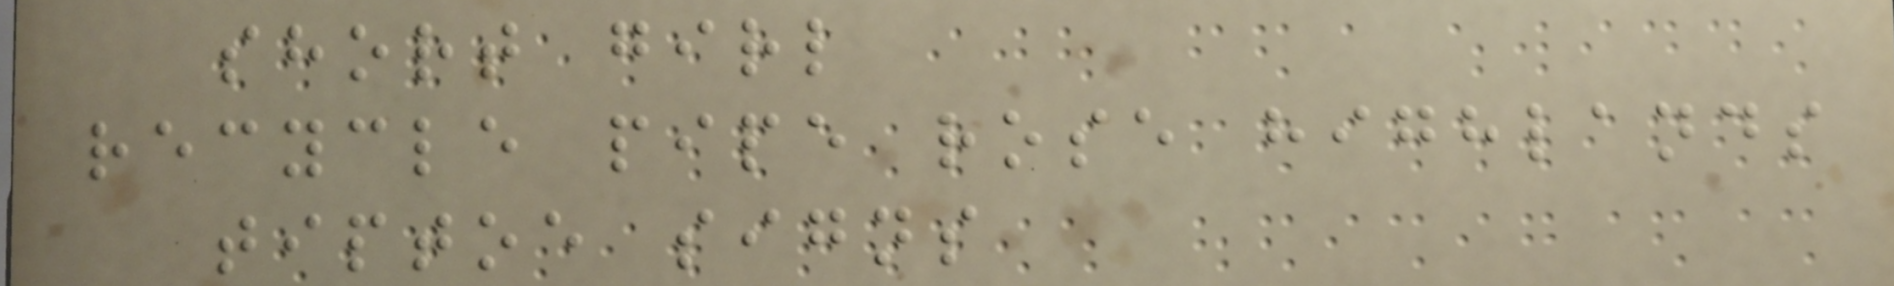short girl
recycle pipe rose highlands
tiptoe signs
